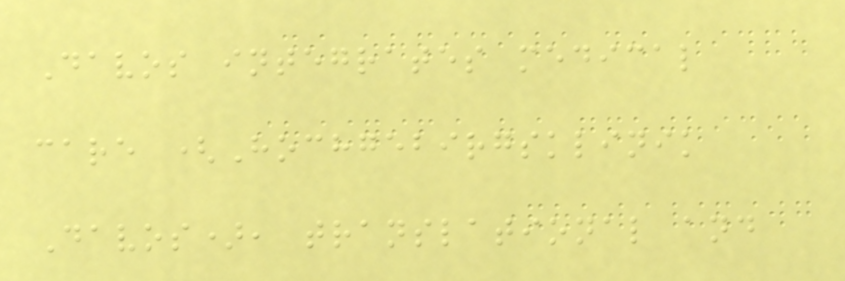Davos integrates medical
care (Hochgebirgsklinik
Davos), translational and
